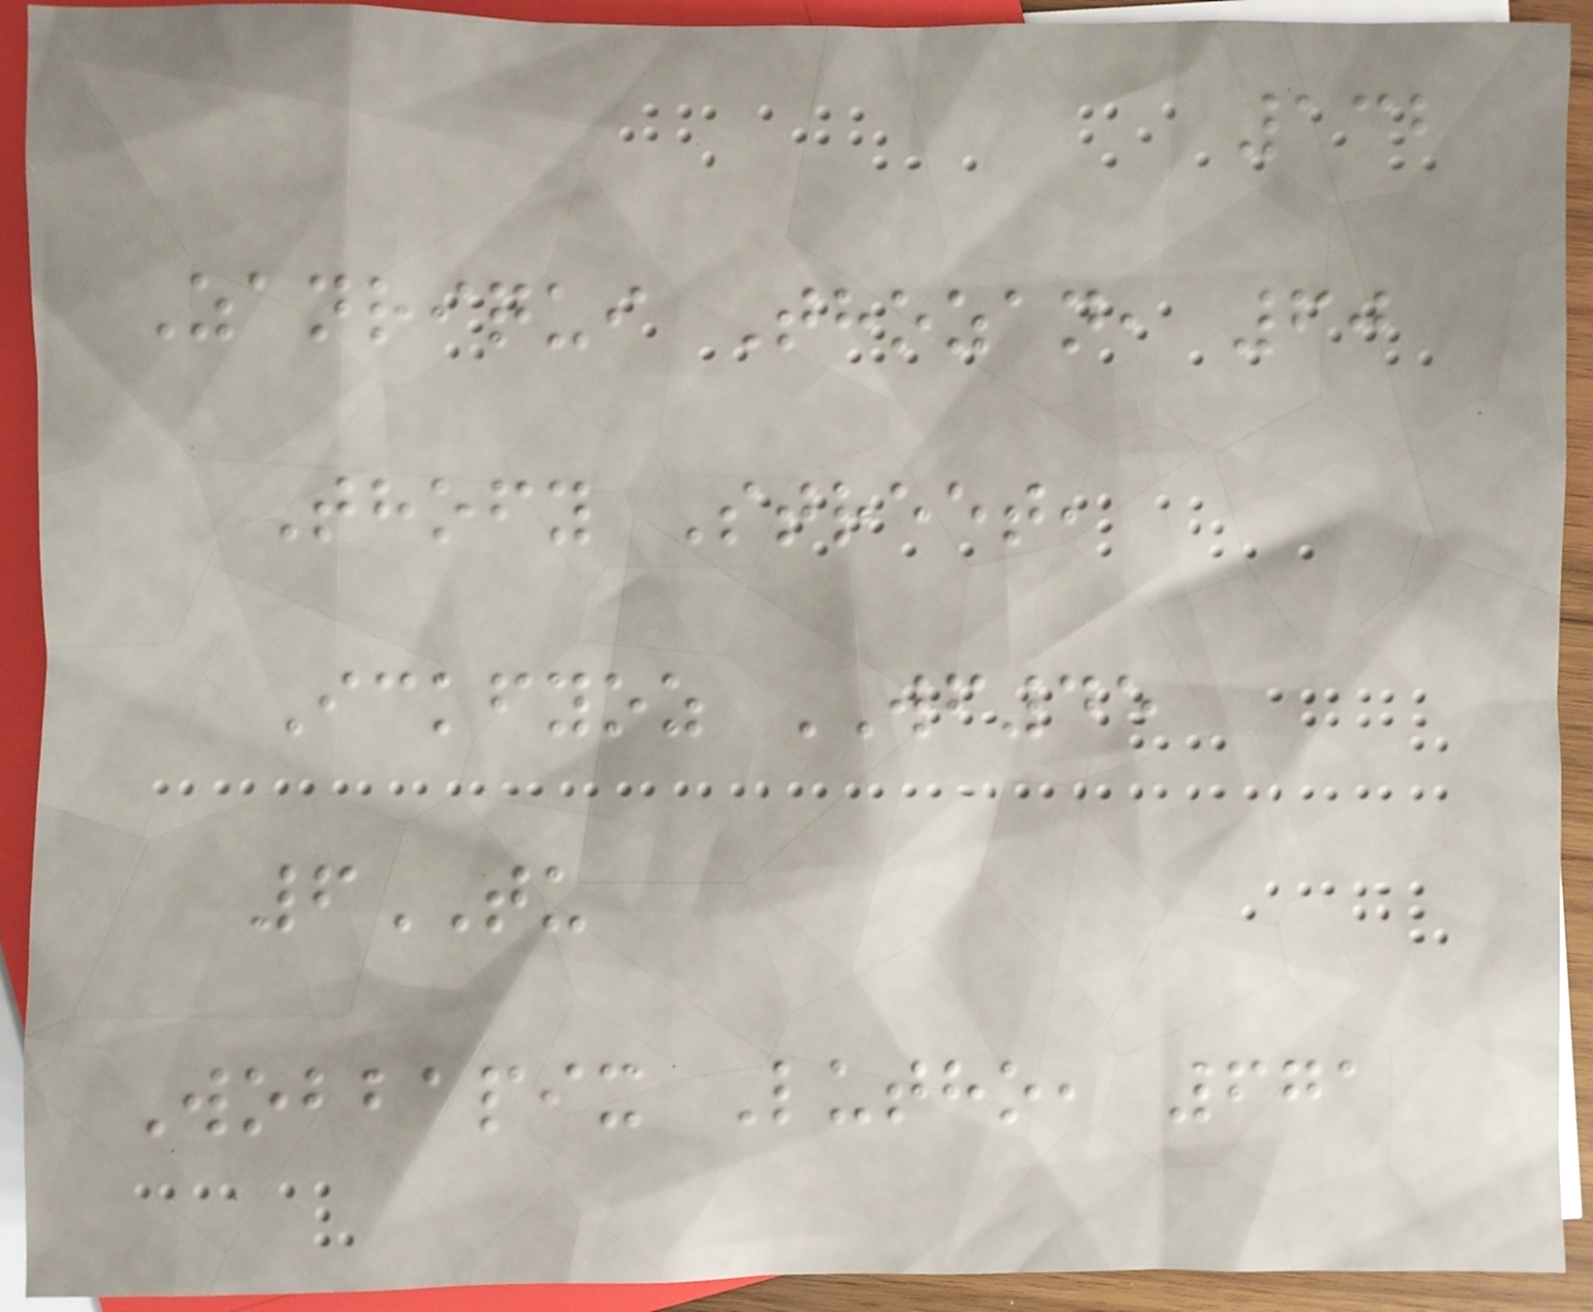132
Zanriqui Thozan, 60
Thofy Street,
Ickfyoz WF45
6TU
Wobbapix Lutho, 671
